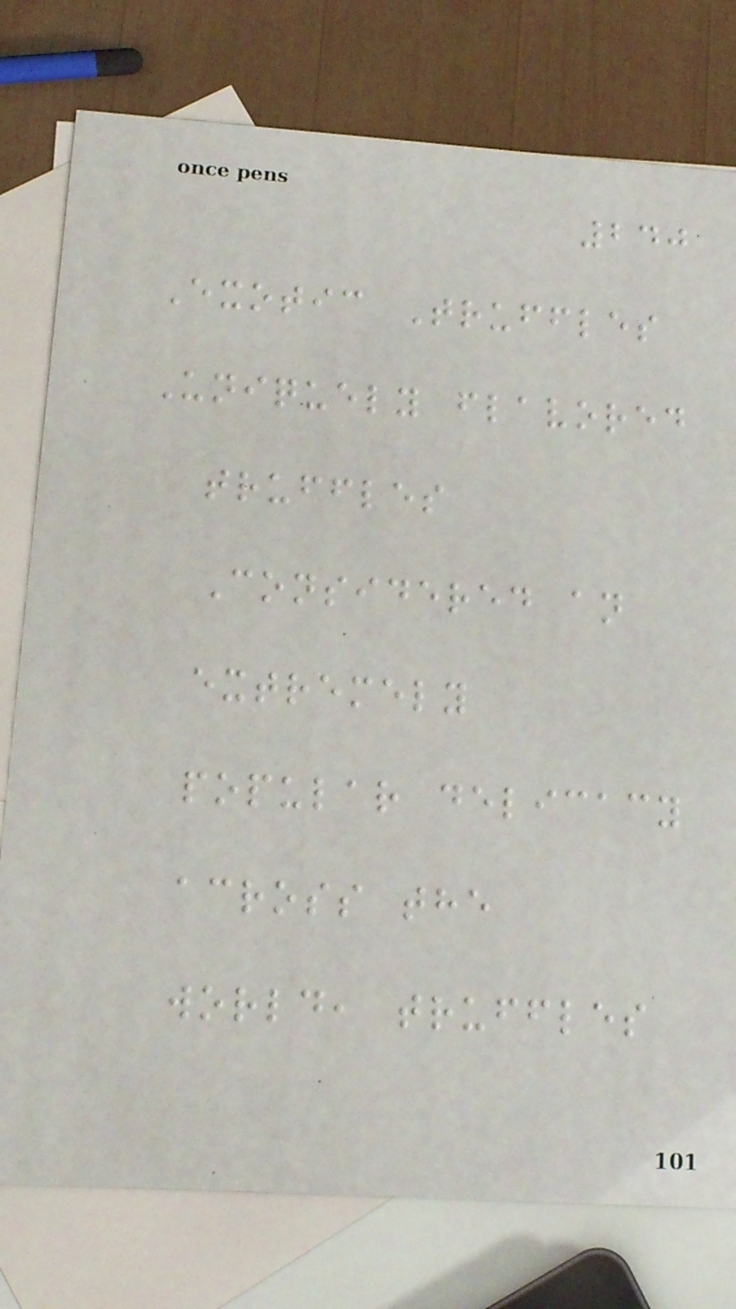240
Exotic Truffles
Uniquely flavored
truffles
Considered an
extremely
popular delicacy
across the
world, truffles
